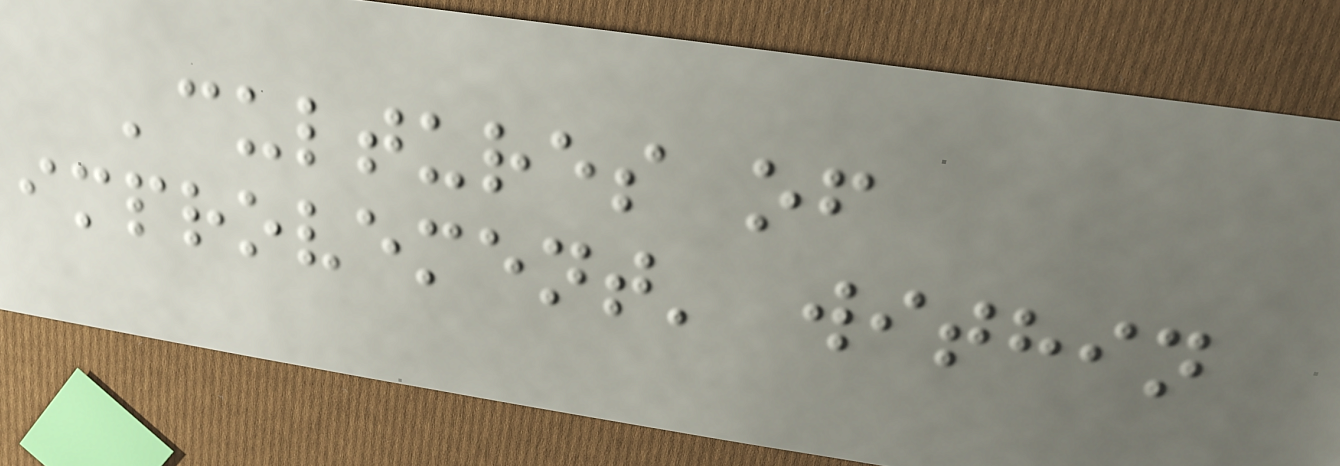'cultures of
improvement' within
